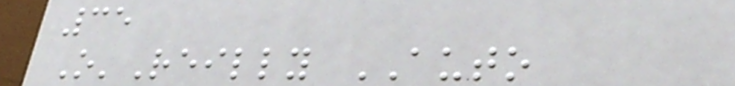35
O'Reilly AUTO
